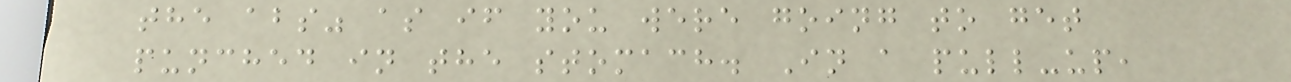the abs" as if you were going to get
punched in the stomach. In a pull-up,
